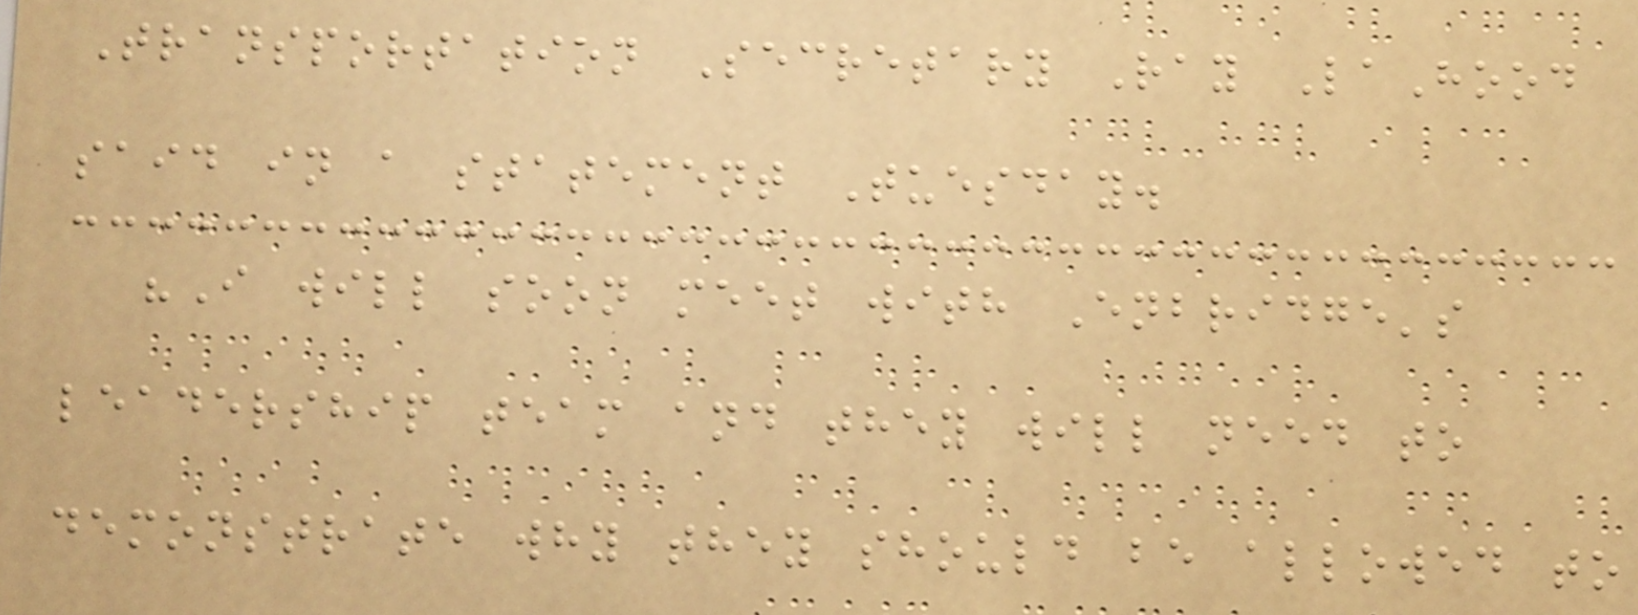Transportation Secretary Ray LaHood
said in a statement Tuesday.
"I will soon meet with Enbridge's
leadership team and they will need to
demonstrate why they should be allowed to
